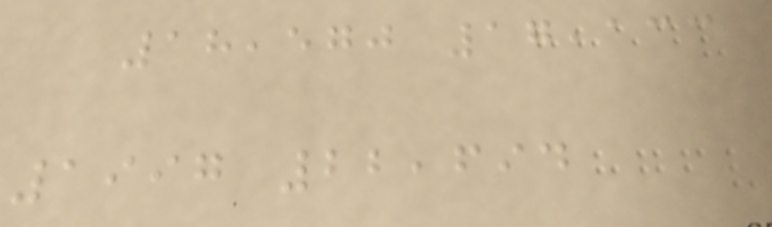18,570 17,133
1997 22,694
